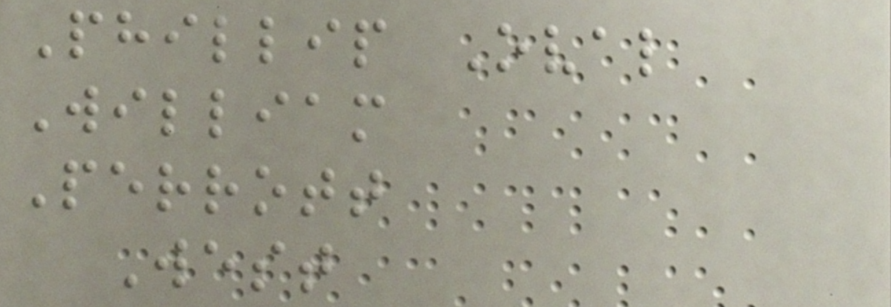Phillip Oval
William
Perrott
West
